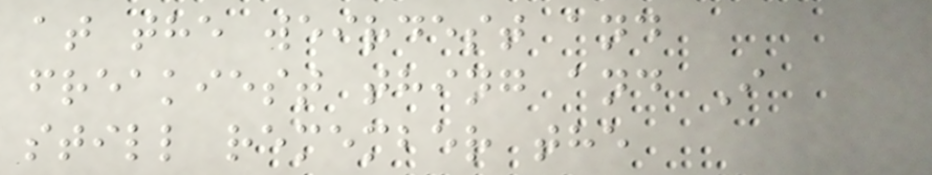at the weirdest and
freakiest thing and I
still remember the
